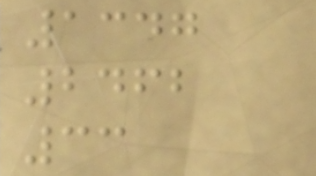1347
2462
33
